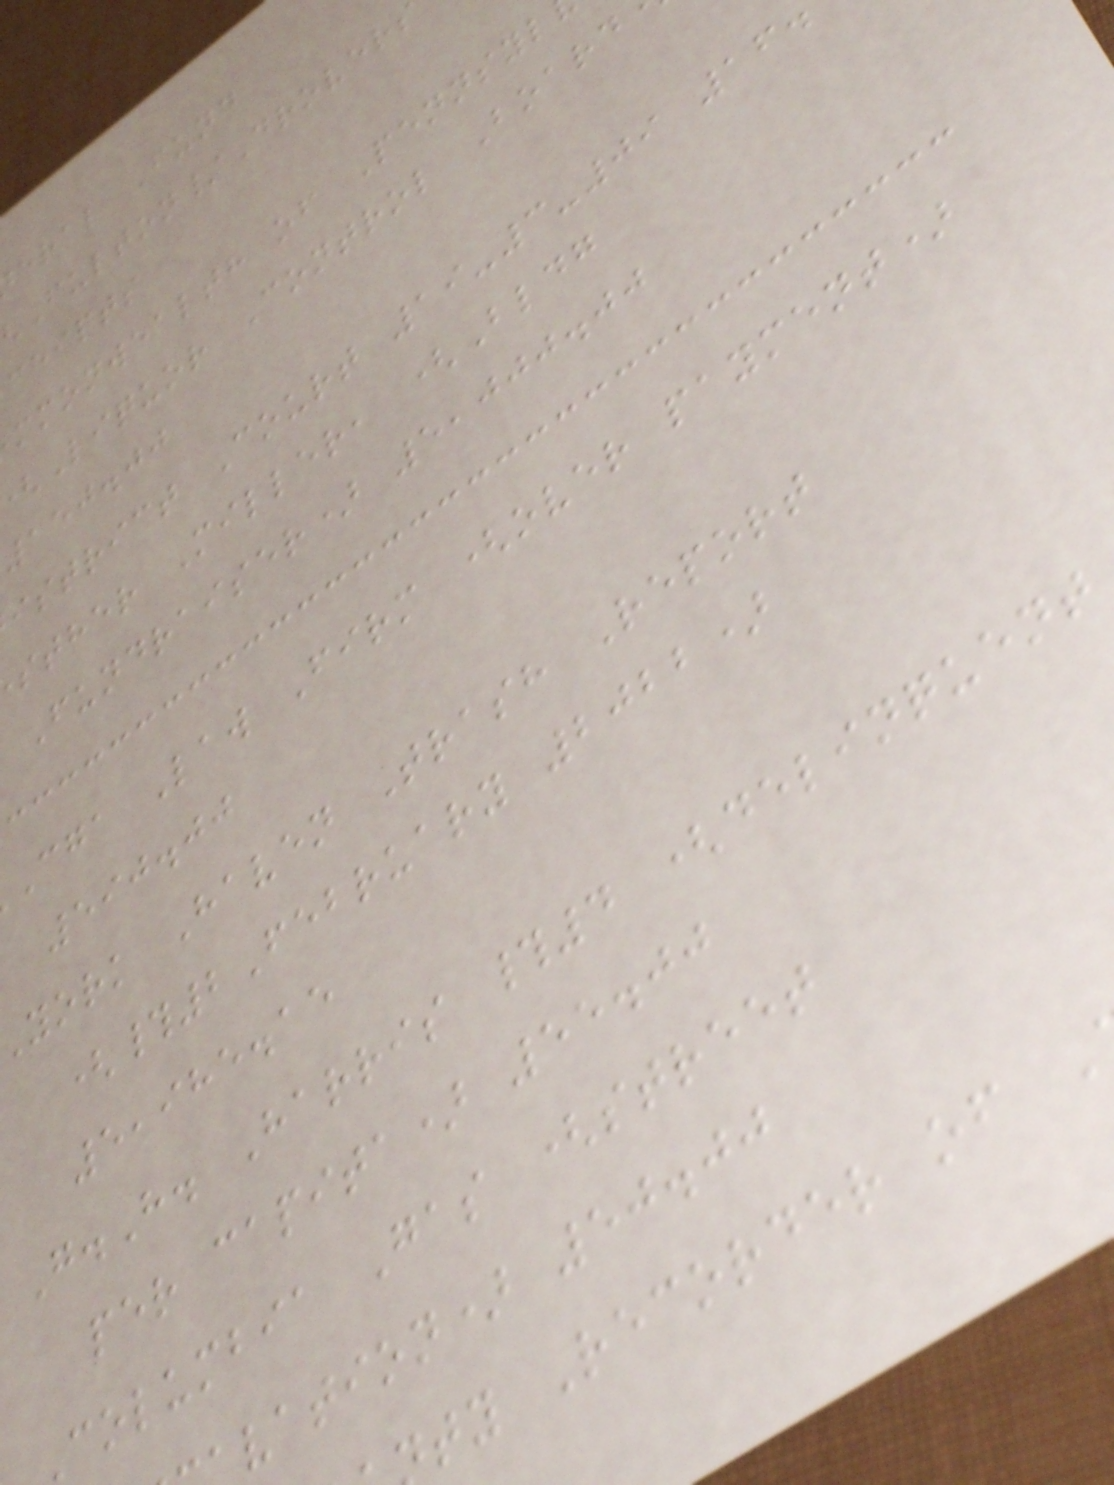eral Fund
ceipts
mmonwealth of Pennsyl
Liquor Control Board
150.00
istrict Court 19-3-09 16.
sther Miller, (Bldg
Fundraiser) 5,000.00
cga Law Firm (over payment)
590.00
york Haven Trash Report
(#2February 2022)
5,985.15
G.H. Harris #4 (delinquent
per capita) 55.00
columbia Gas (street
vation) 50.00
ty Recorder of
